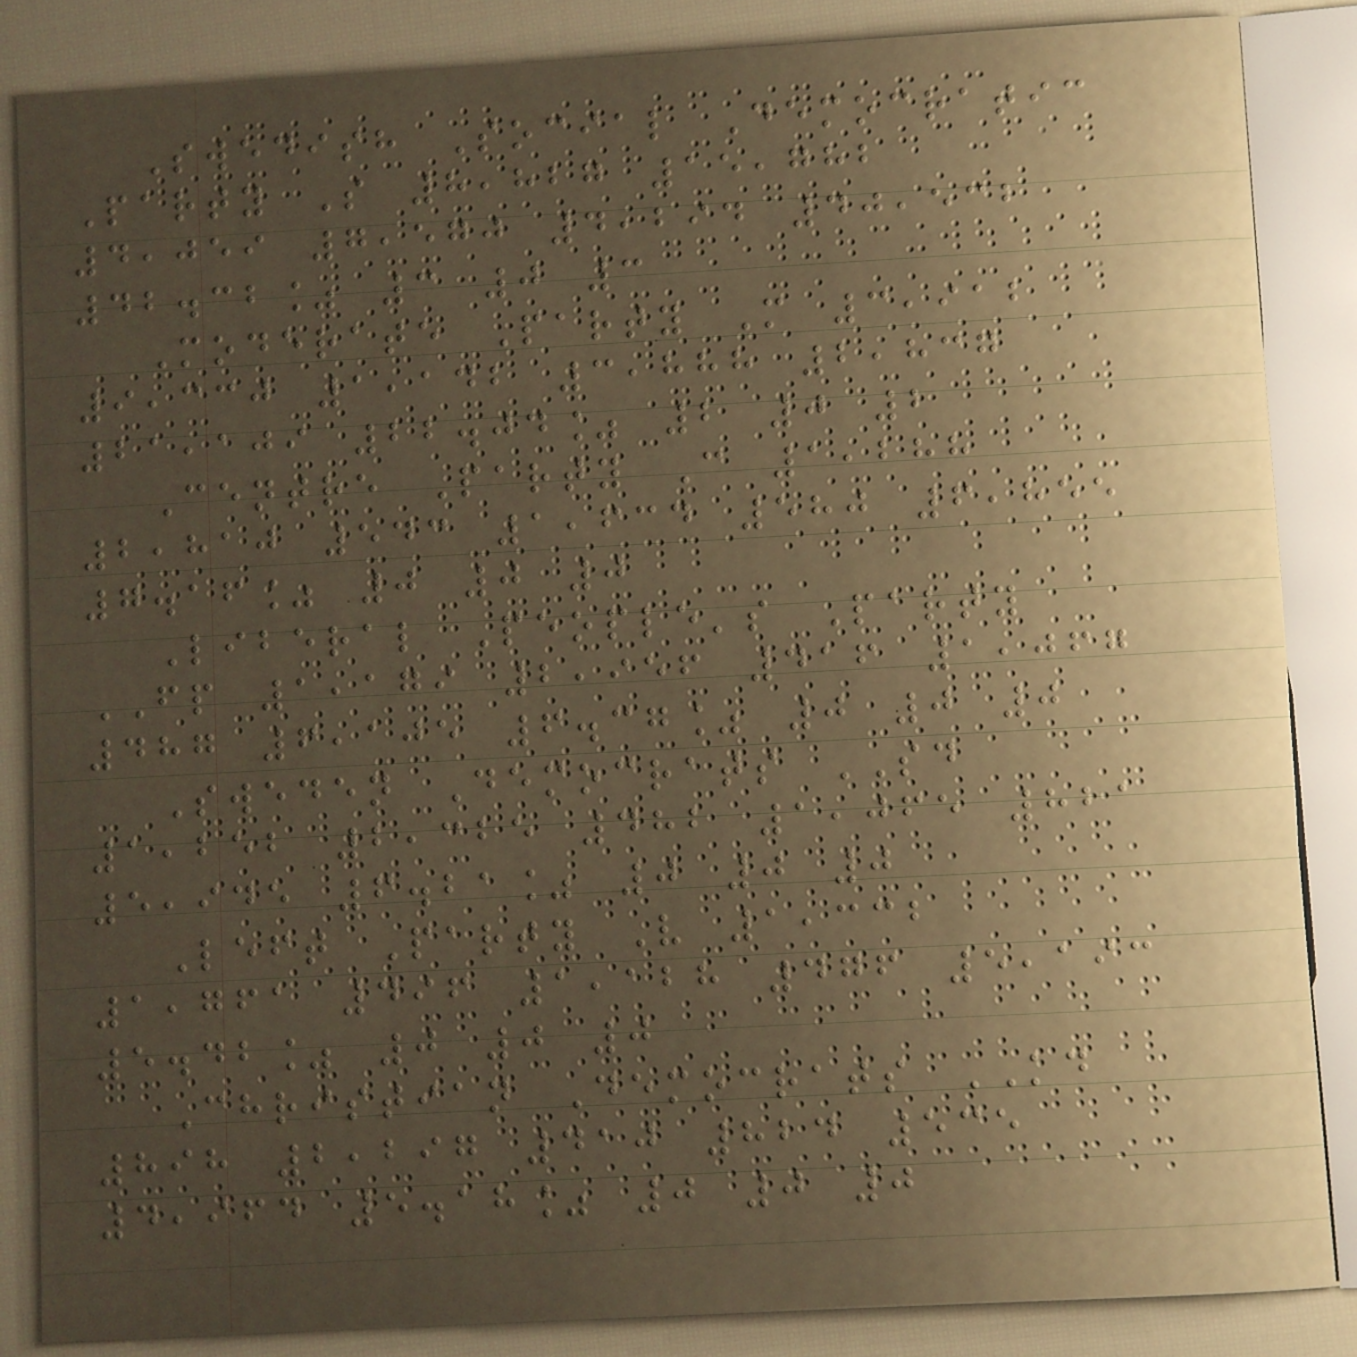Swedish Social Democratic
Party S 8,827 15,782
4,059 7,570 4,294 40,532
42.32% 3 0 3
Moderate Party M 3,912
9,330 1,142 3,888 2,837
21,109 22.04% 2 0 2
Centre Party C 1,288
2,810 543 1,634 580 6,855
7.16% 0 0 0
Liberal People's Party
FP 1,179 2,956 416 1,067
487 6,105 6.37% 0 0 0
Sweden Democrats SD
1,252 2,325 482 1,065 821
5,945 6.21% 0 0 0
Left Party V 1,332
1,761 496 1,128 476 5,193
5.42% 0 0 0
Christian Democrats KD
898 2,297 410 824 535
4,964 5.18% 0 0 0
